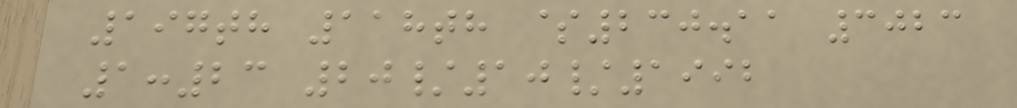197th 118th $230.11 3023
1:23 20/10/1992
